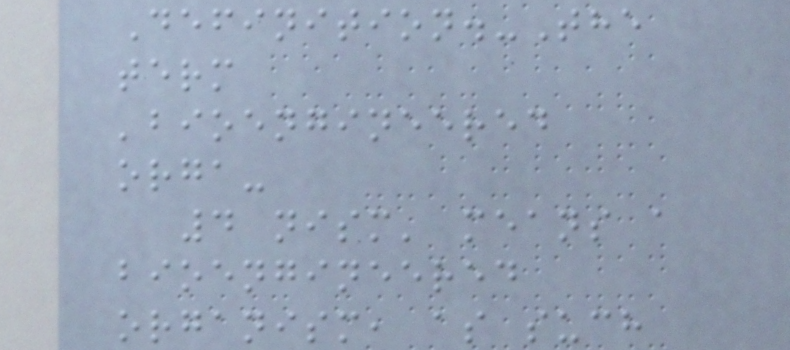Definition.-The
term
'bioengineered
orga-
4 nism' means a
bioengineered
organism, as such
